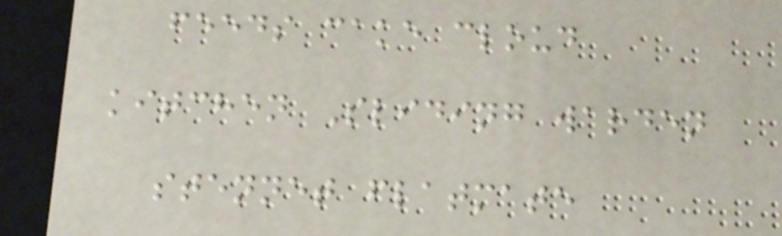feeds cake cloud
kitchen Sliding warden
stennet flatmate
